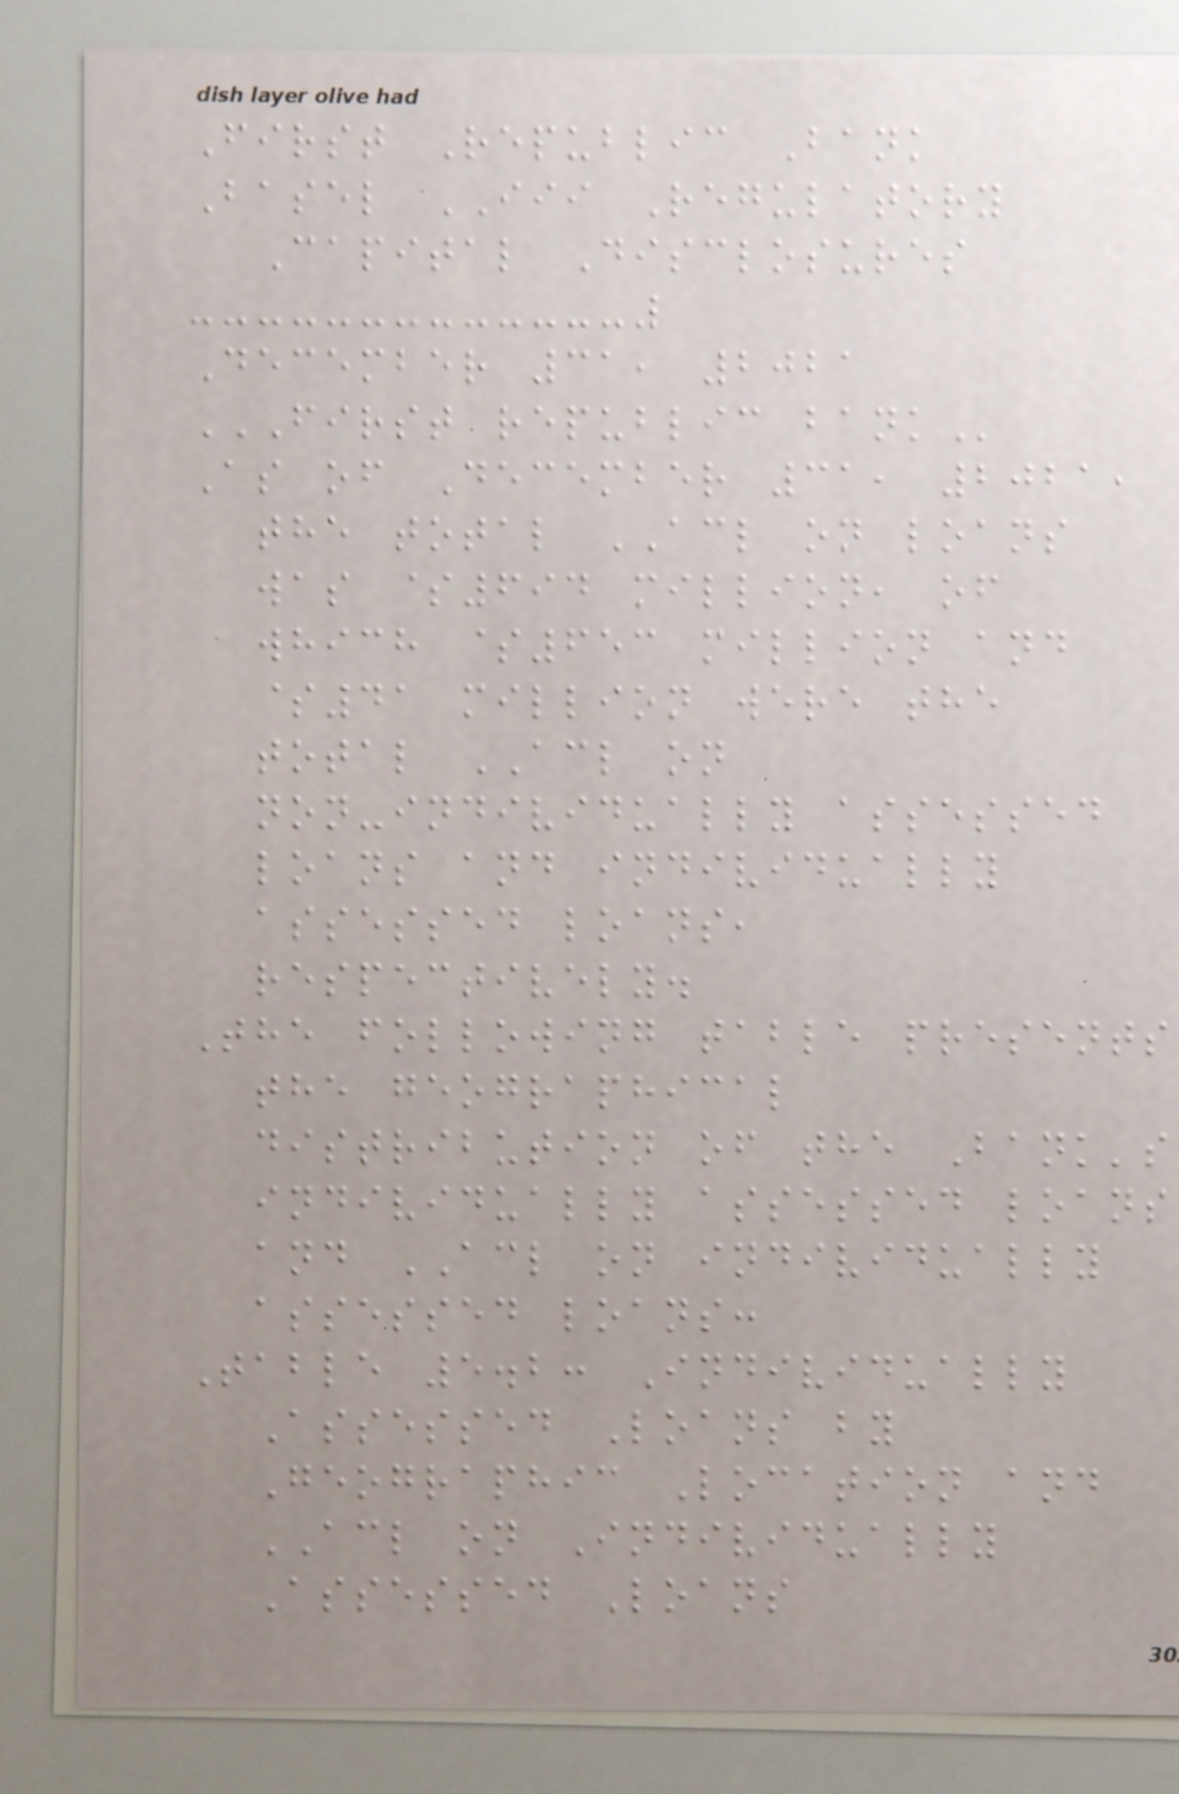First Republic Bank
Basel III Regulatory
Capital Disclosures
December 31, 2021
FIRST REPUBLIC BANK
As of December 31, 2021,
the total ACL on loans
was $694 million, of
which $653 million and
$41 million were the
total ACL on
non-individually assessed
loans and individually
assessed loans,
respectively.
The following table presents
the geographical
distribution of the Bank's
individually assessed loans
and ACL on individually
assessed loans:
Table 5.2: Individually
Assessed Loans by
Geographic Location and
ACL on Individually
Assessed Loans
